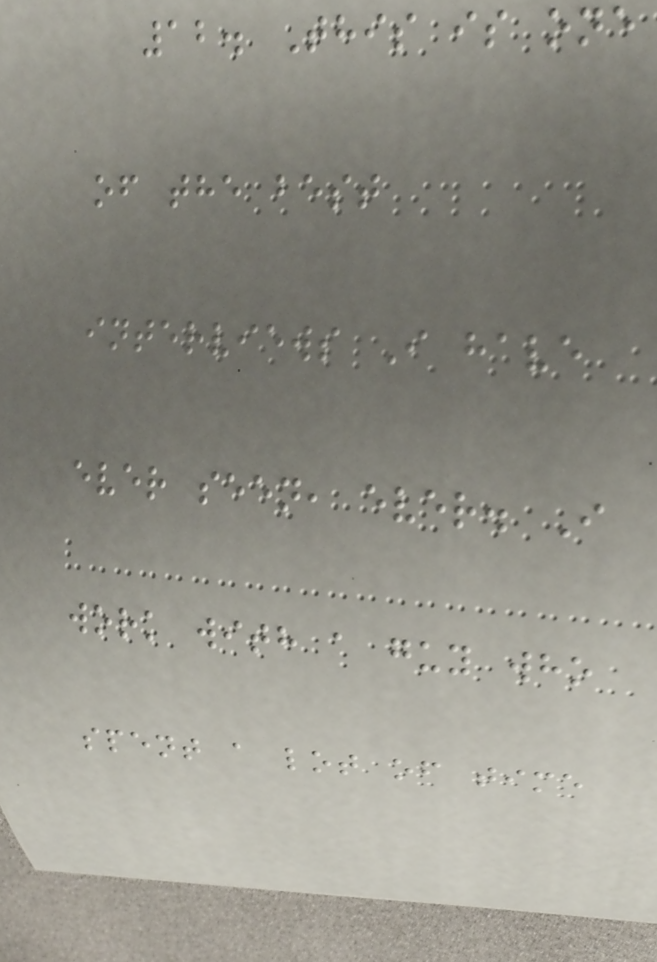12. This is one
of the best
interviews I have
ever seen, ever. I
work with a guy who
spent a lot of time
